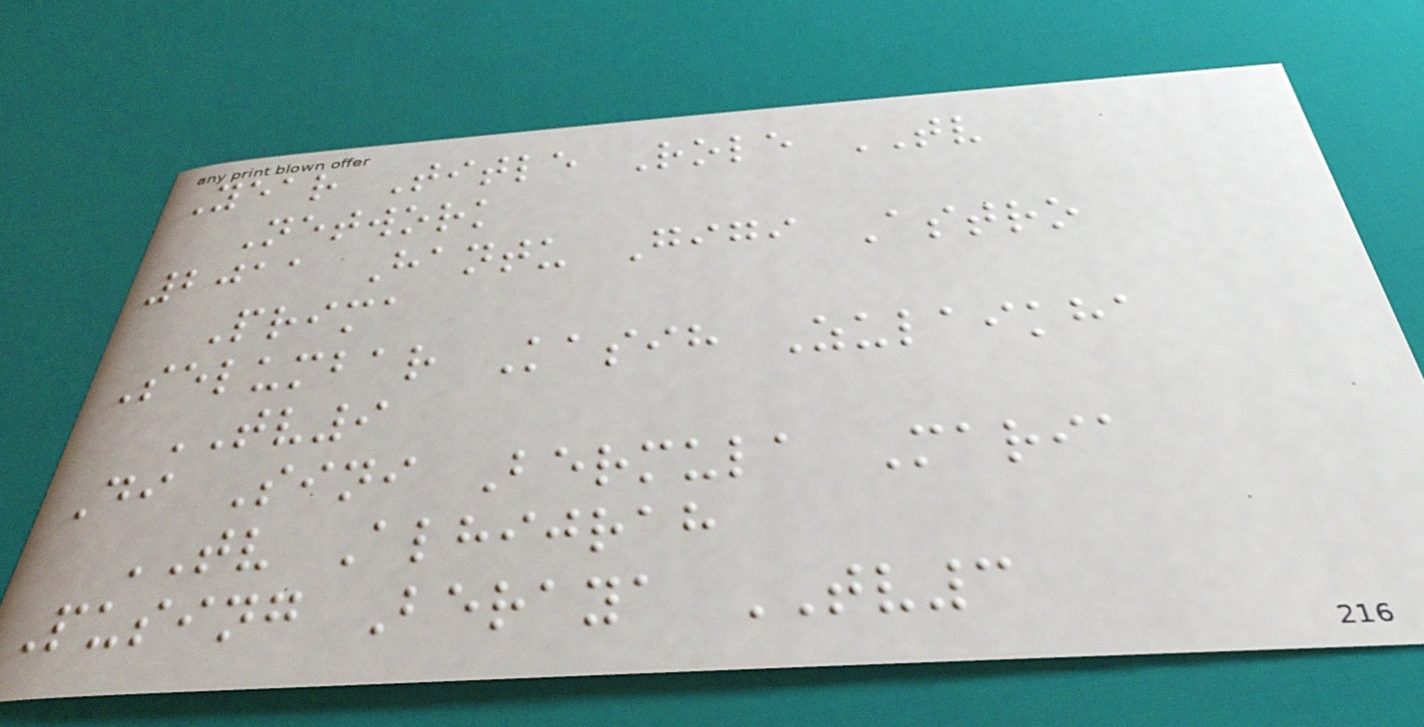Year Title Role TV
Network
2011 Hantu Gigi Astro
Prima
Selumbar Kasih Zulaikha
TV9
Di Sini Bermula Maria
TV Alhijrah
Pusing Beraya TV3
